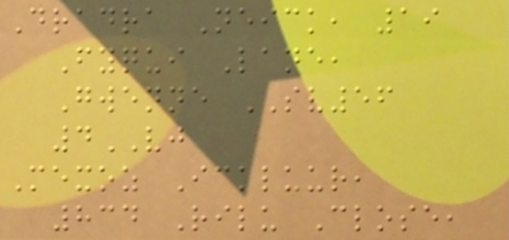Dradra Neick, 19
Fyqui Lane,
Gwenne SV56
4VJ
Mexoz Ickluur,
834 Rilu Close,
